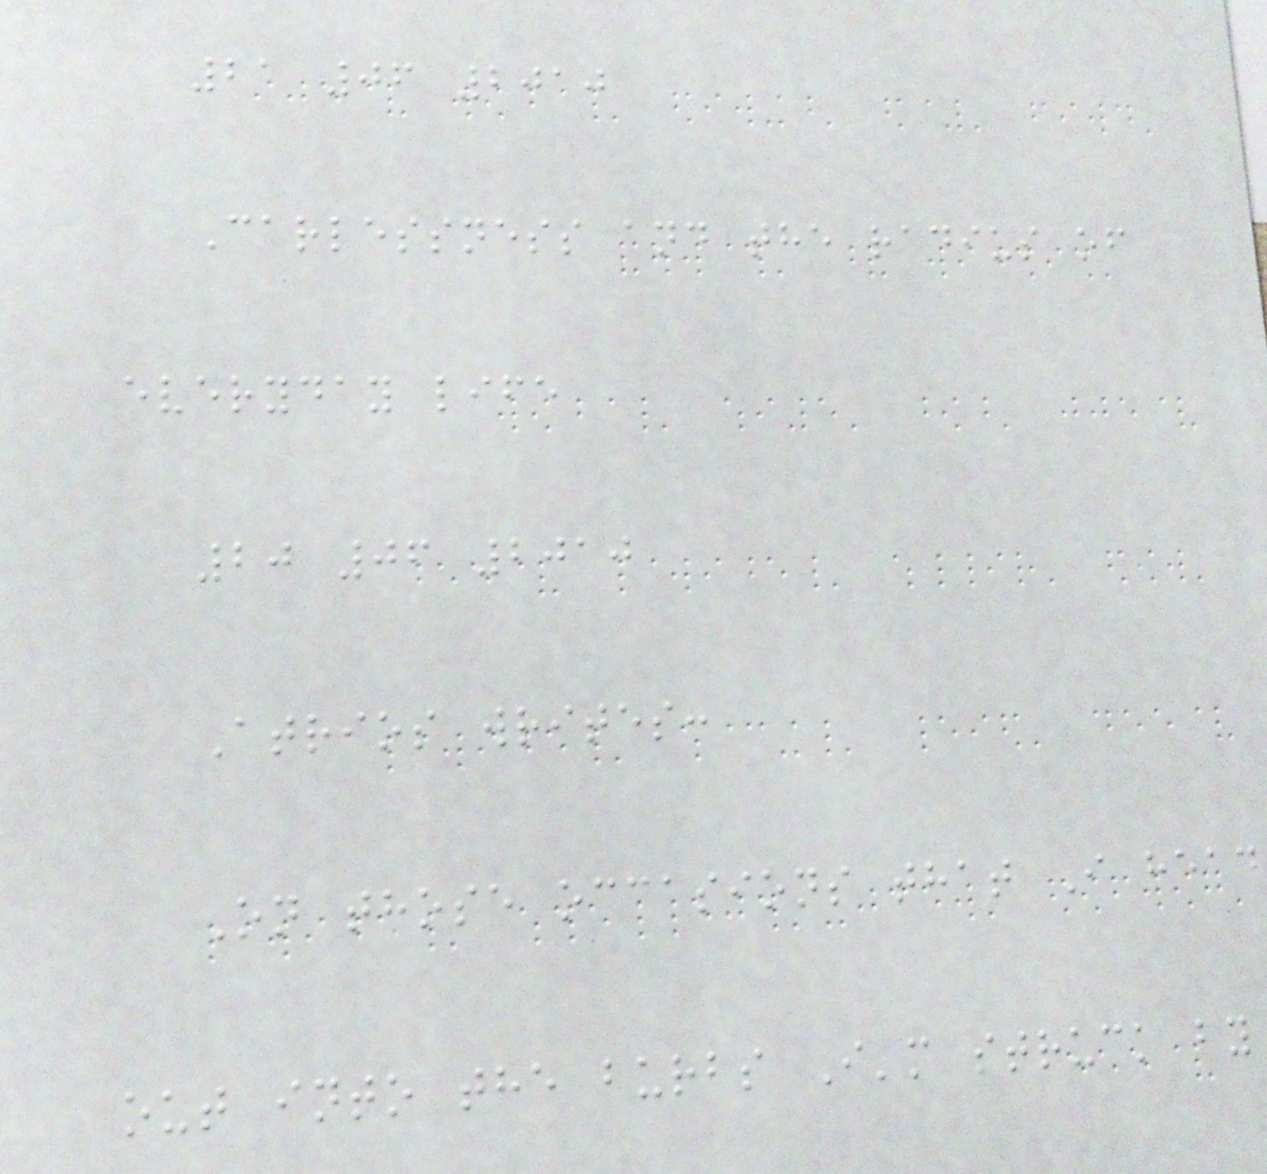21 06 2010
Carlessness and the radius of
everyday life
20 06 2010
Atrios writes:
On those occasions that I head
out into the burbs I'm struck by
